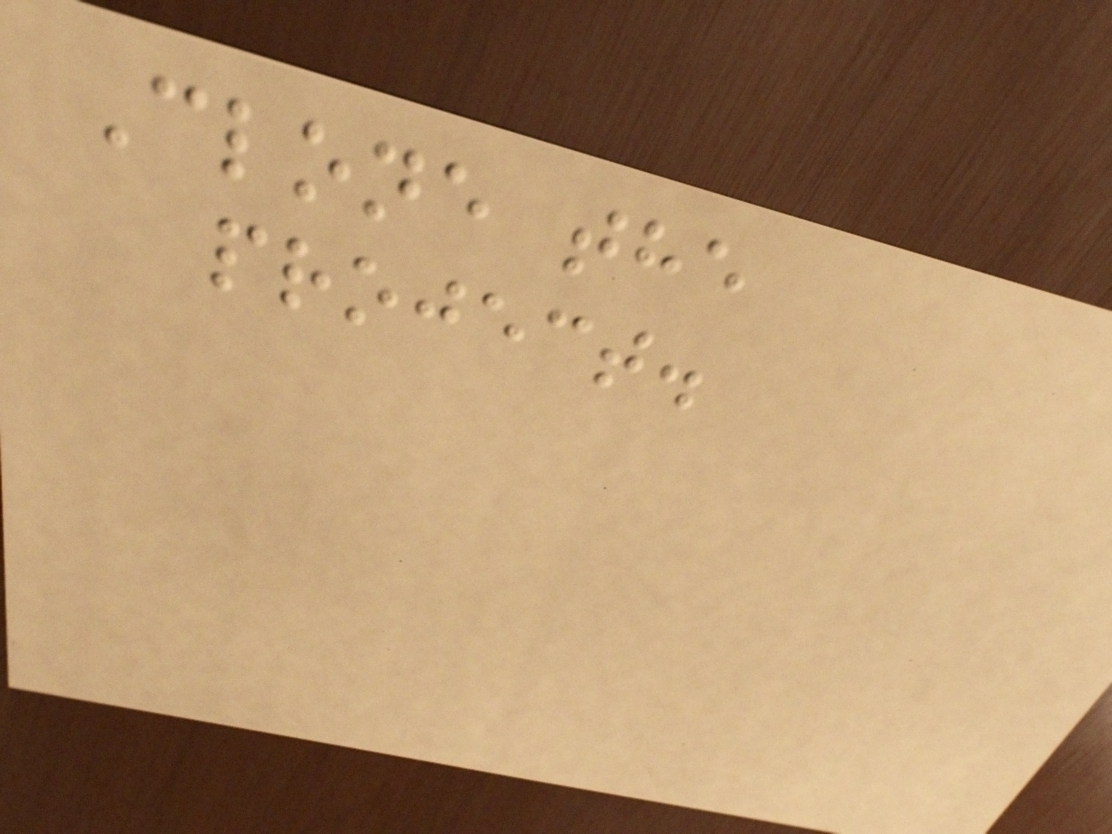Clone the
project.
